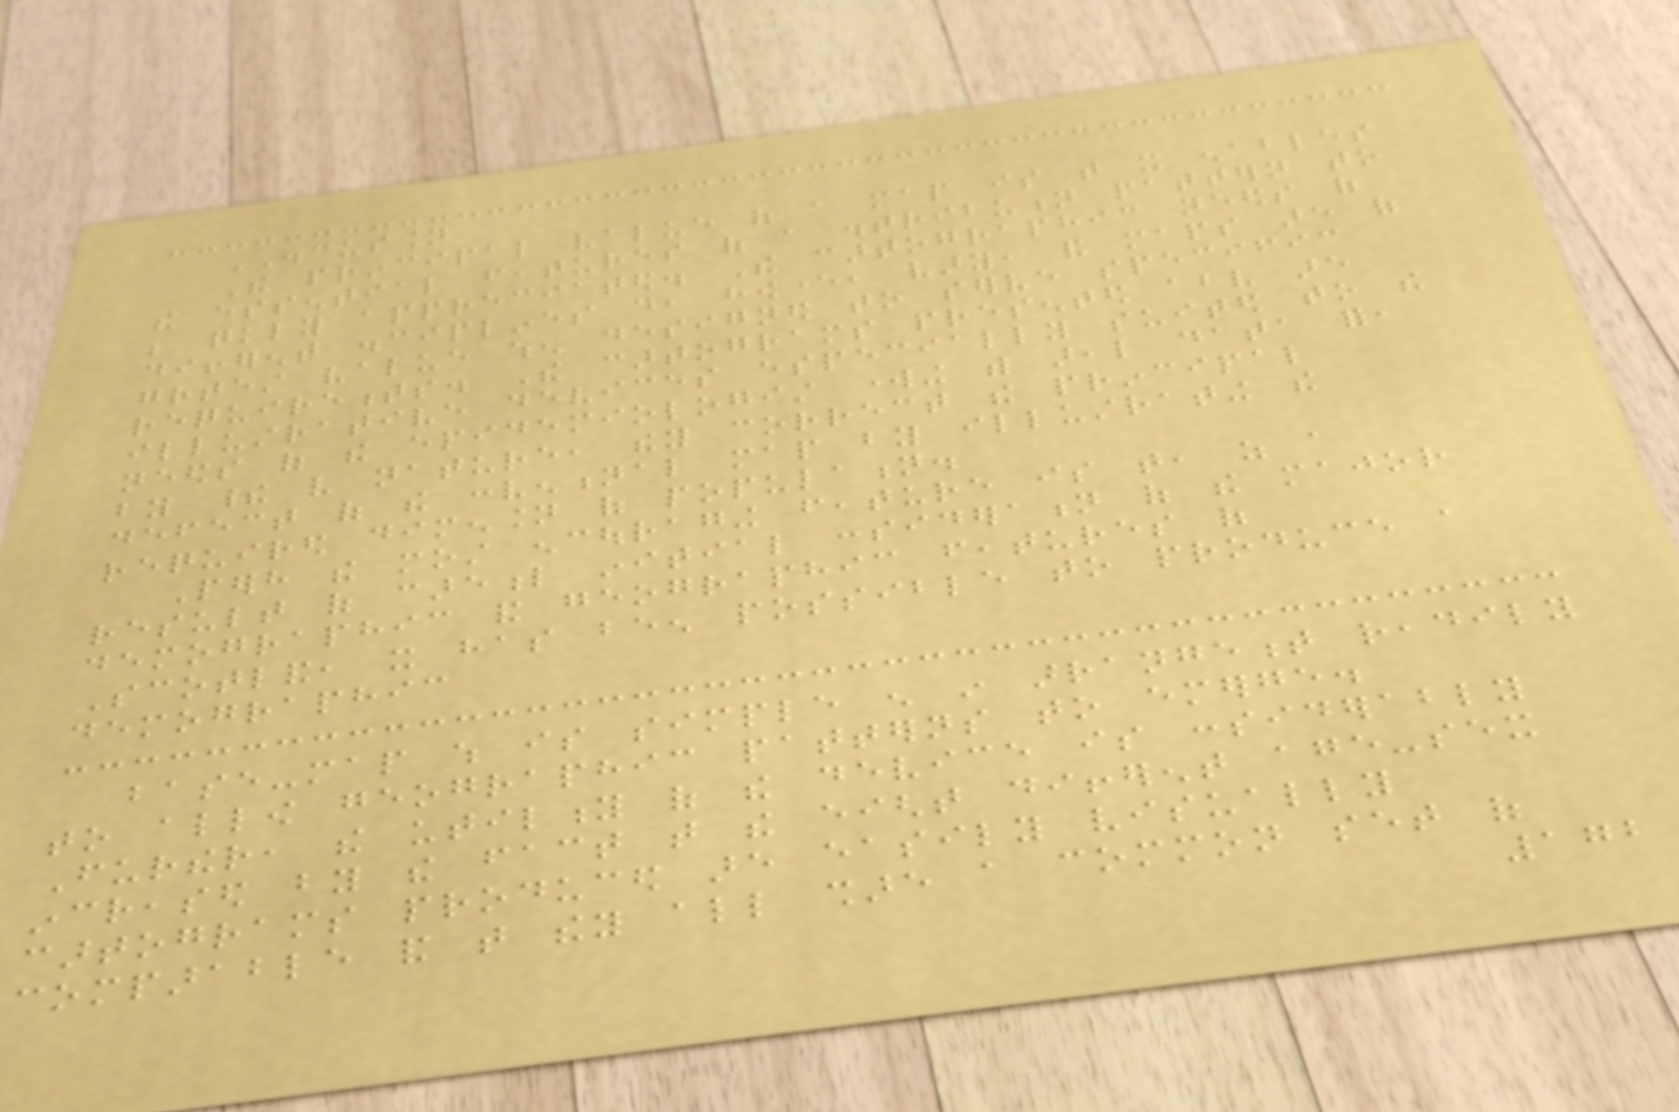DISCUSSION
The principal value of a map is that it enables
the essential features of a distribution pattern to
be quickly appreciated. The cartographic needs of
different disciplines do, however, vary, and maps are of
greatest value when designed to serve specific
requirements. The cartograms presented above are
illustrative devices especially suited to the
needs of the epidemiologist working with areal data for,
by their very nature, they correct the principal
defect of the conventional map by illustrating the
required dimension of population.
Perhaps the most encouraging feature is that, as a
result of careful initial consideration of the major
demographic and geographic features of
Scotland, it has been possible to produce a
demographic
base-map which is simple enough in arrangement readily
to allow geographic patterns to emerge.
Further, the utility of the device is considerably
increased by the fact that the eight different age-sex
cartograms produced are easily visually
comparable and that they all share a common set of
172
